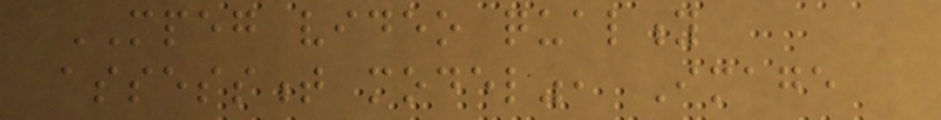MPEG video quality
assessment model", Image
